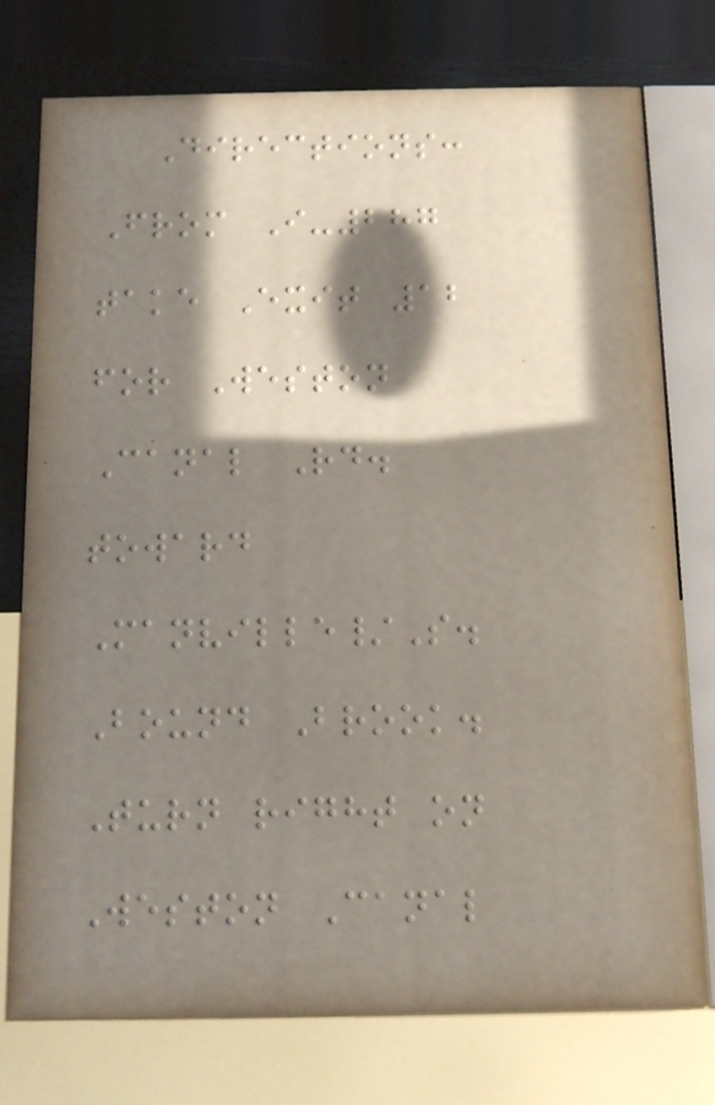Directions:
From I-287
take Exit 12
for Weston
Canal Rd.
toward
Manville/S.
Bound Brook.
Turn right on
Weston Canal
